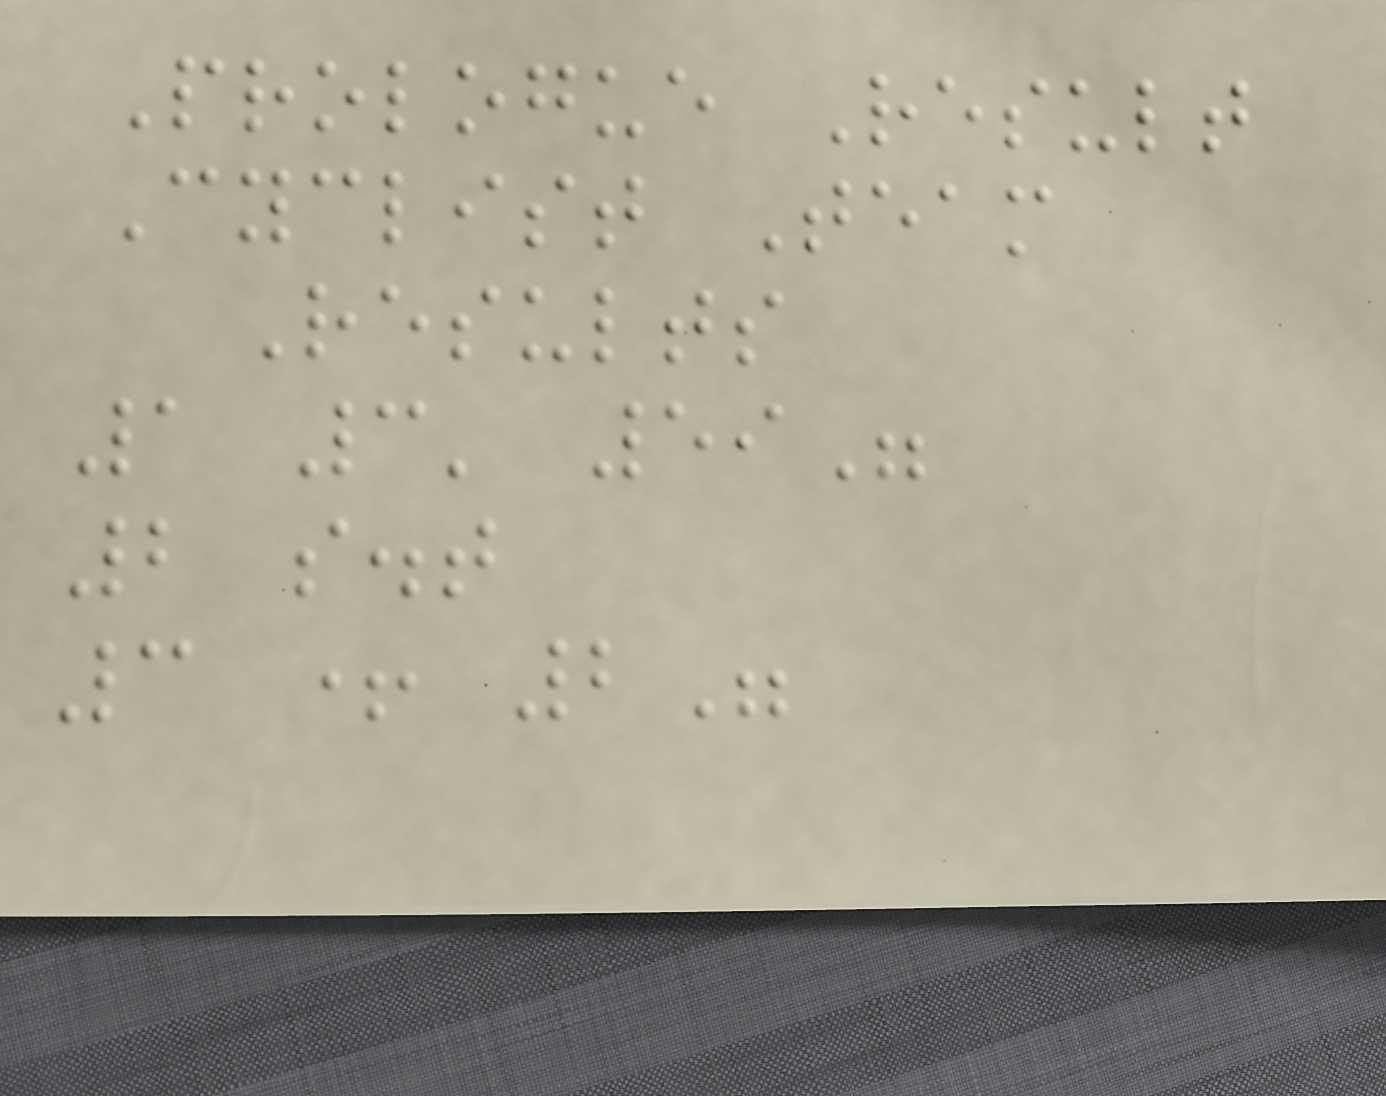Prologue Result
Cyclist Team
Results
1 3' 59"
2 s.t
3 + 2"
